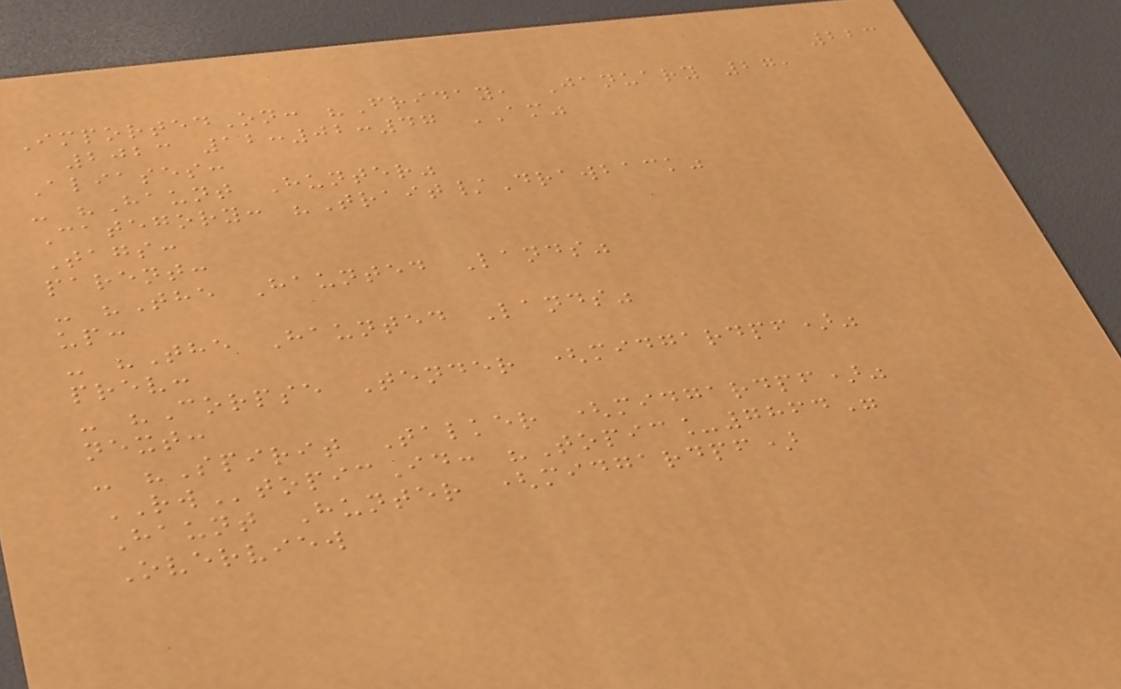223
ImportedOn: "Friday, January 27,
2023 12:02:47 AM"
Aliases:
- "Haunt Hunter"
Category: "Trait/Drawback"
Tags:
parent:
- "The Haunted Lands"
up:
- "The Haunted Lands"
prev:
- "Corpse Tender (midgardpf)"
next:
- "Spirit Talker (midgardpf)"
RWtopicId: "Topic_7864"
Haunt Hunter (midgardpf)
Overview
